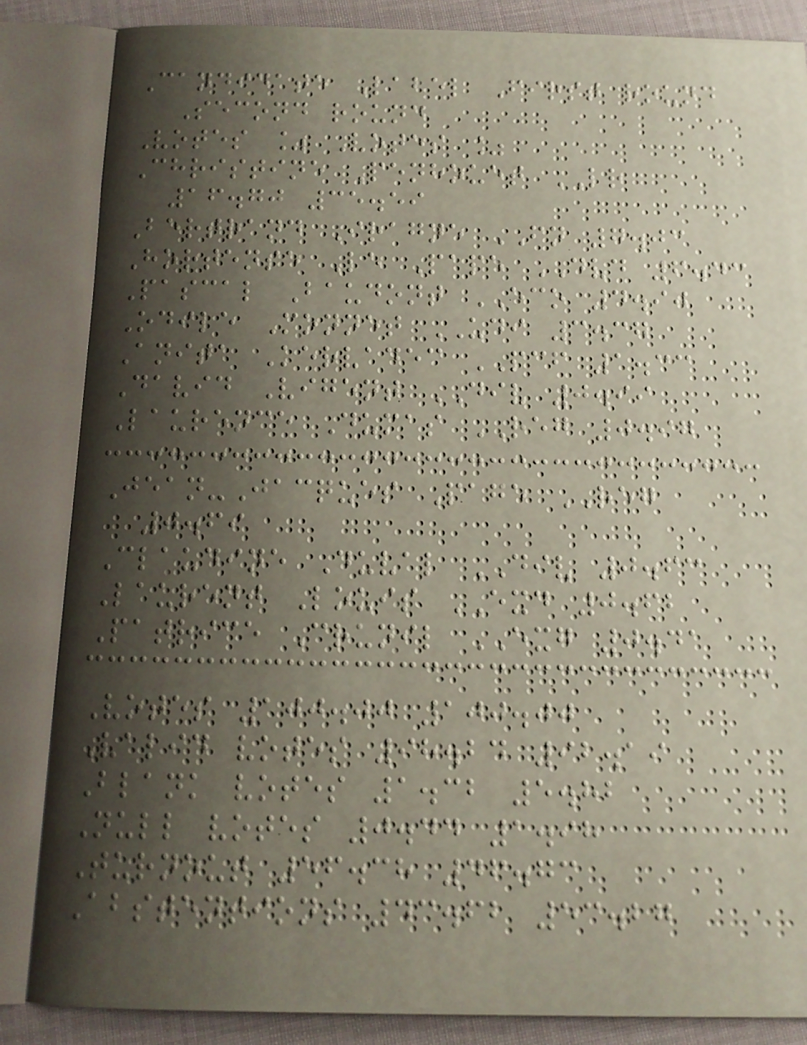Candidate Label First round
Second round
Votes % Votes %
Christine Penhouet LR
16.70 35.59
Bertrand Iragne FN 7.03
Hortense Le Pape DVD 6.43
Pascal Baudont ECO 4.90
Odile Monnet UDI 3.37
Anita Kervadec PCF 1.33
David Vigent DIV 0.99
Laurence Dumas REG 0.97
Jean-Jacques Page REG
0.69
Claudine Duval DIV 0.63
Laurent Louis EXD 0.62
Patrice Crunil EXG 0.41
Votes 100.00 100.00
Valid votes 98.24 92.19
Blank votes 1.32 5.82
Null votes 0.44 1.98
Turnout 56.38 46.73
Abstentions 43.62 53.27
